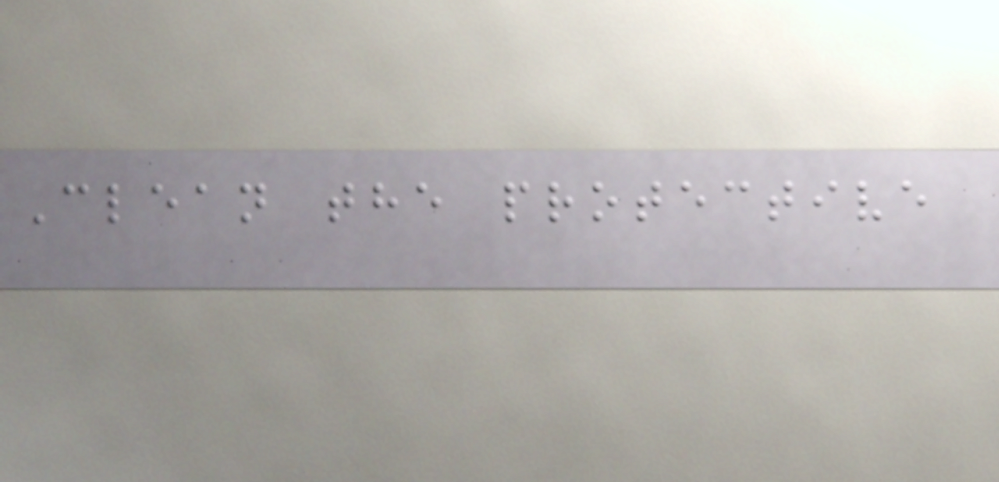Clean the protective
